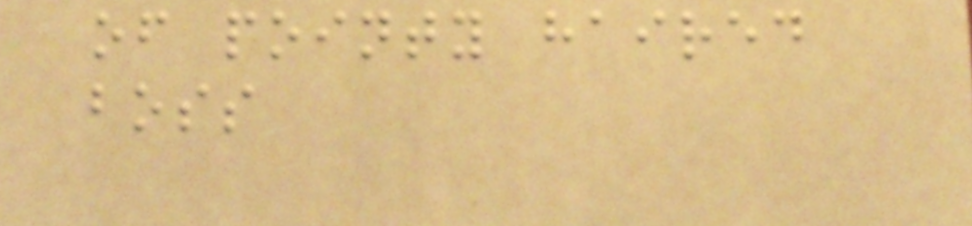of pointy haired
boss
